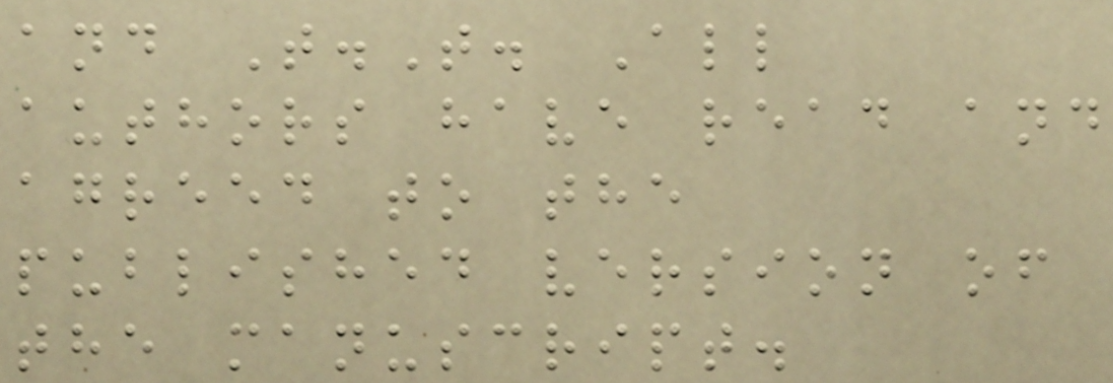and T.T. All
authors have read and
agreed to the
published version of
the manuscript.
